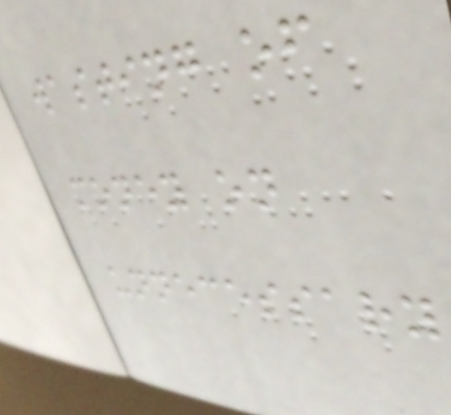wasting of
money on
unnecessary
